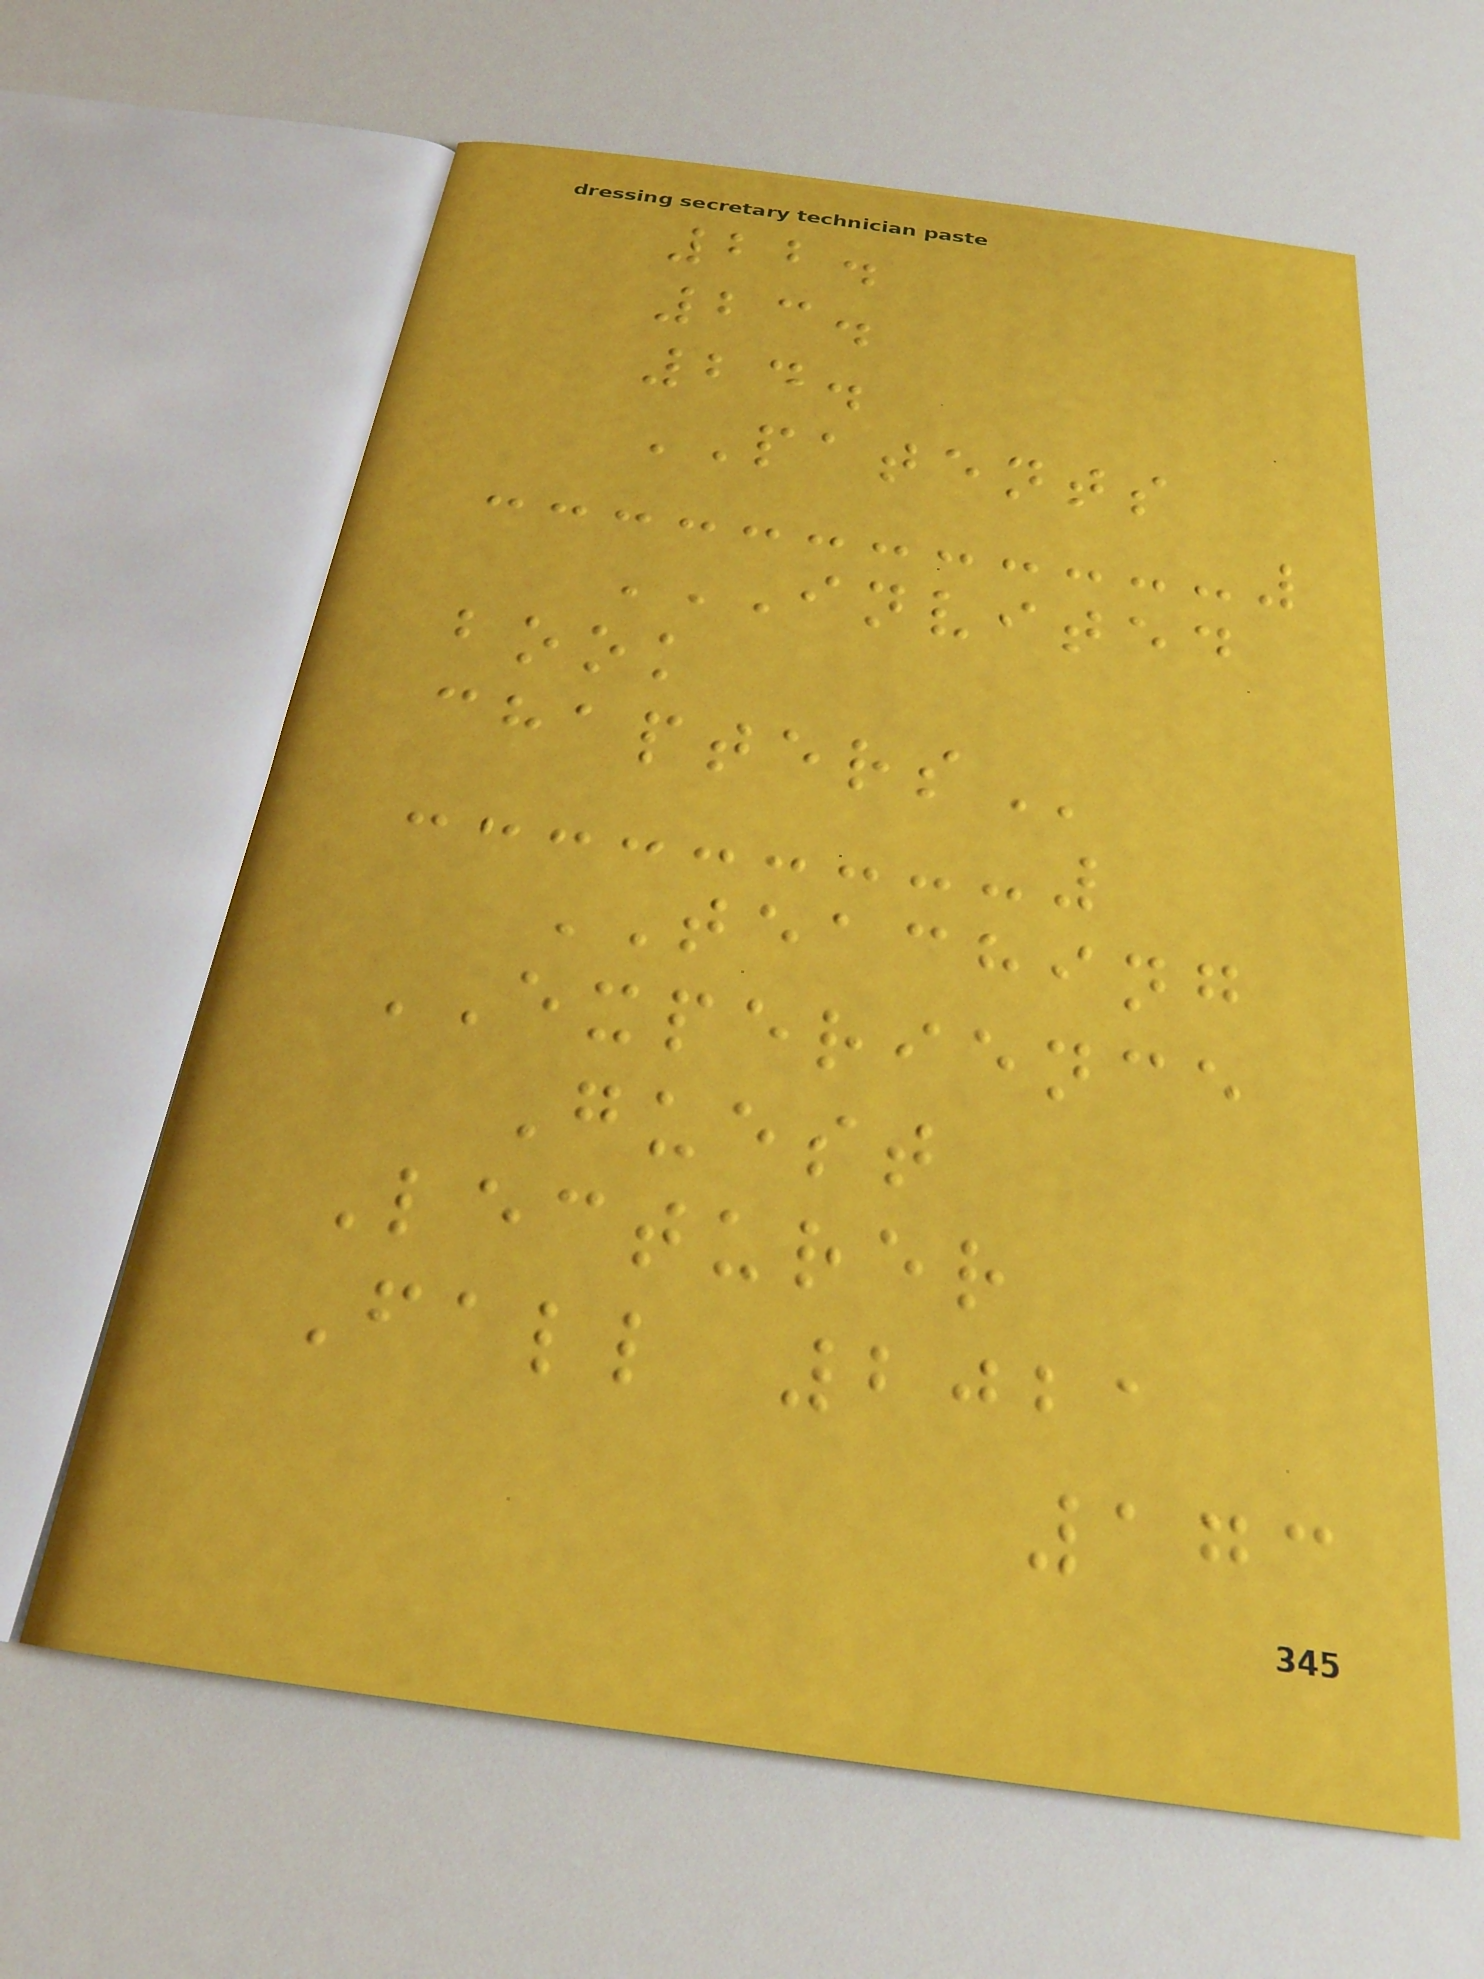22.
23.
24.
PATENTS
INVITED
BOOK
CHAPTERS
TEACHING
EXPERIENCE
Guest
Lecturer
Fall 2021
173
